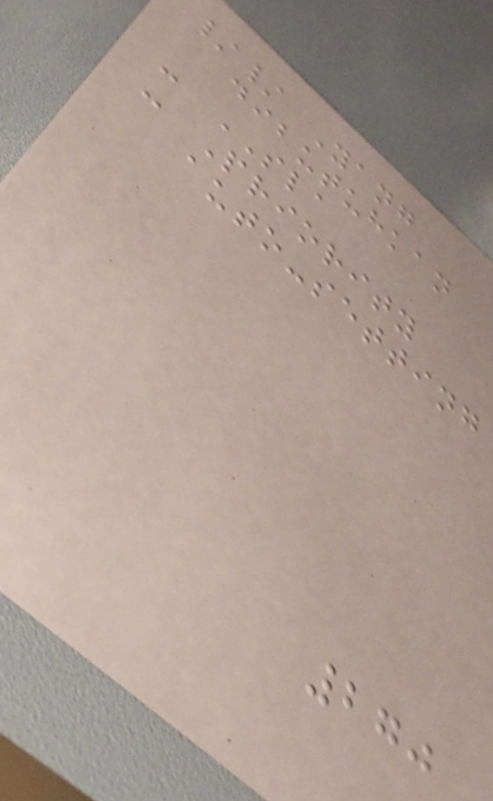// Yang
dibutuhkan
- SLA
- Priority
auto-setting
270
